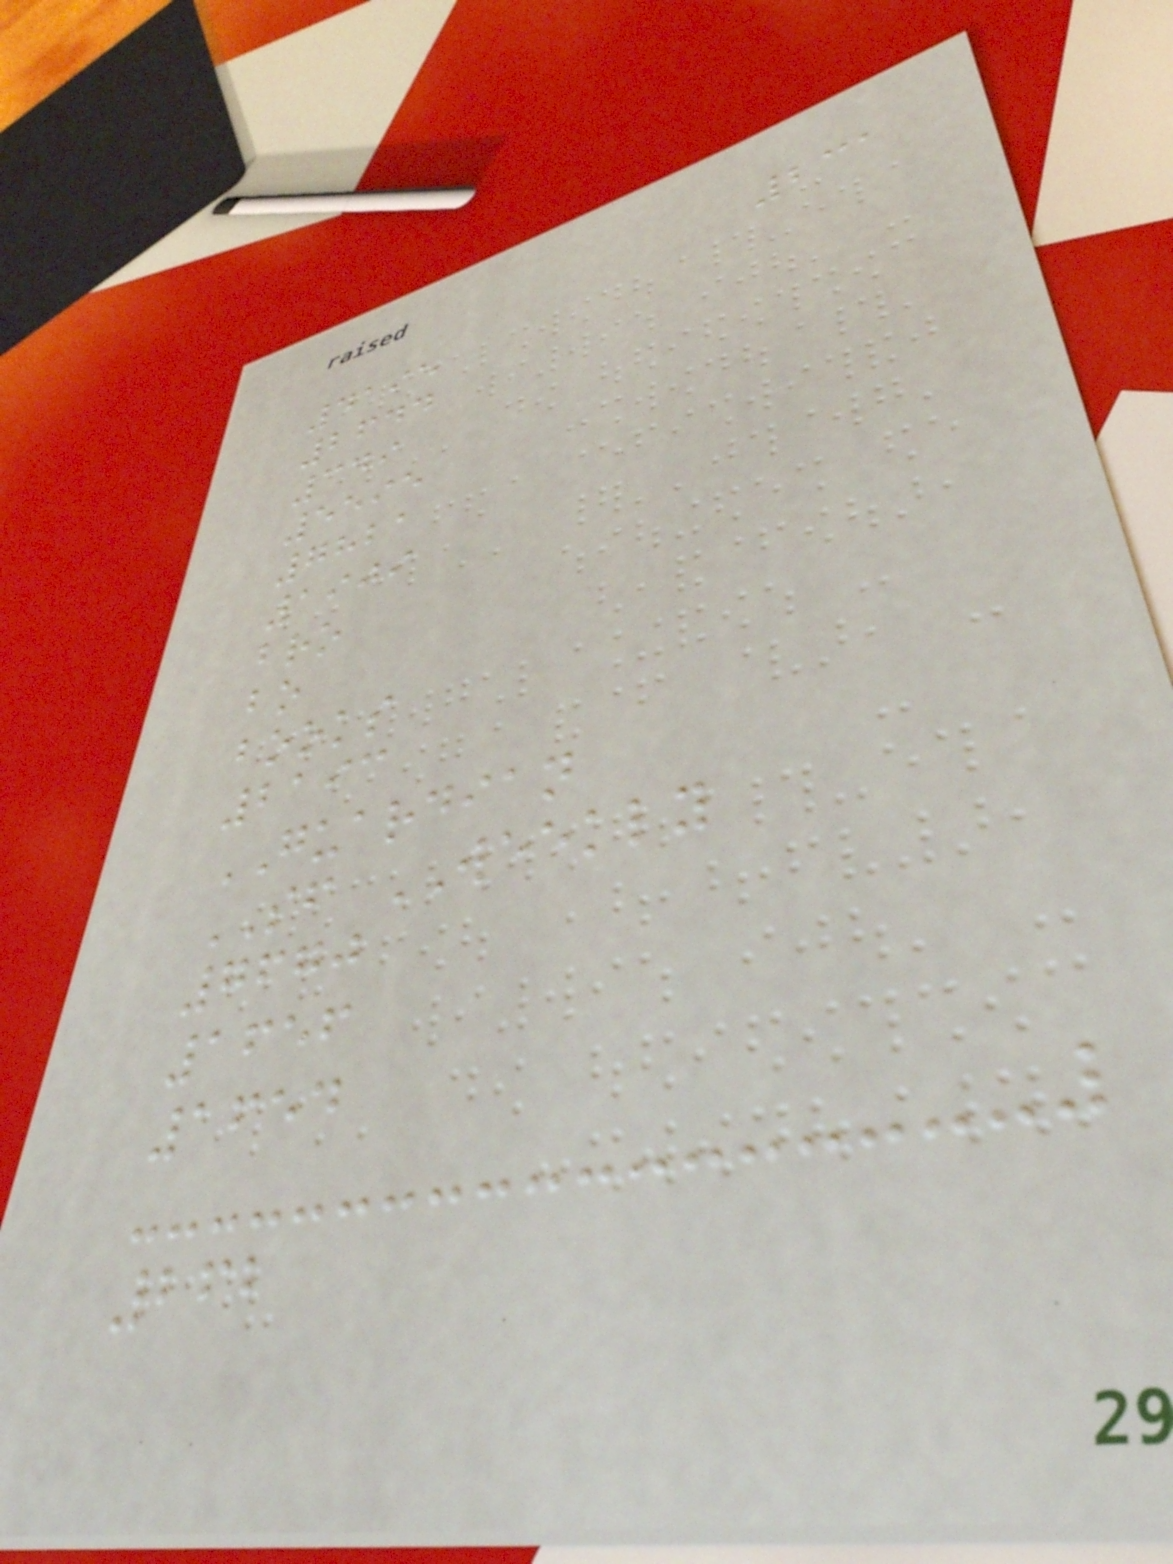231
4195
2644
349
5595
7821
1909
bro
bo
books
2193
GUARDIAN
SF WEEKLY
7670
1656
1654
262
